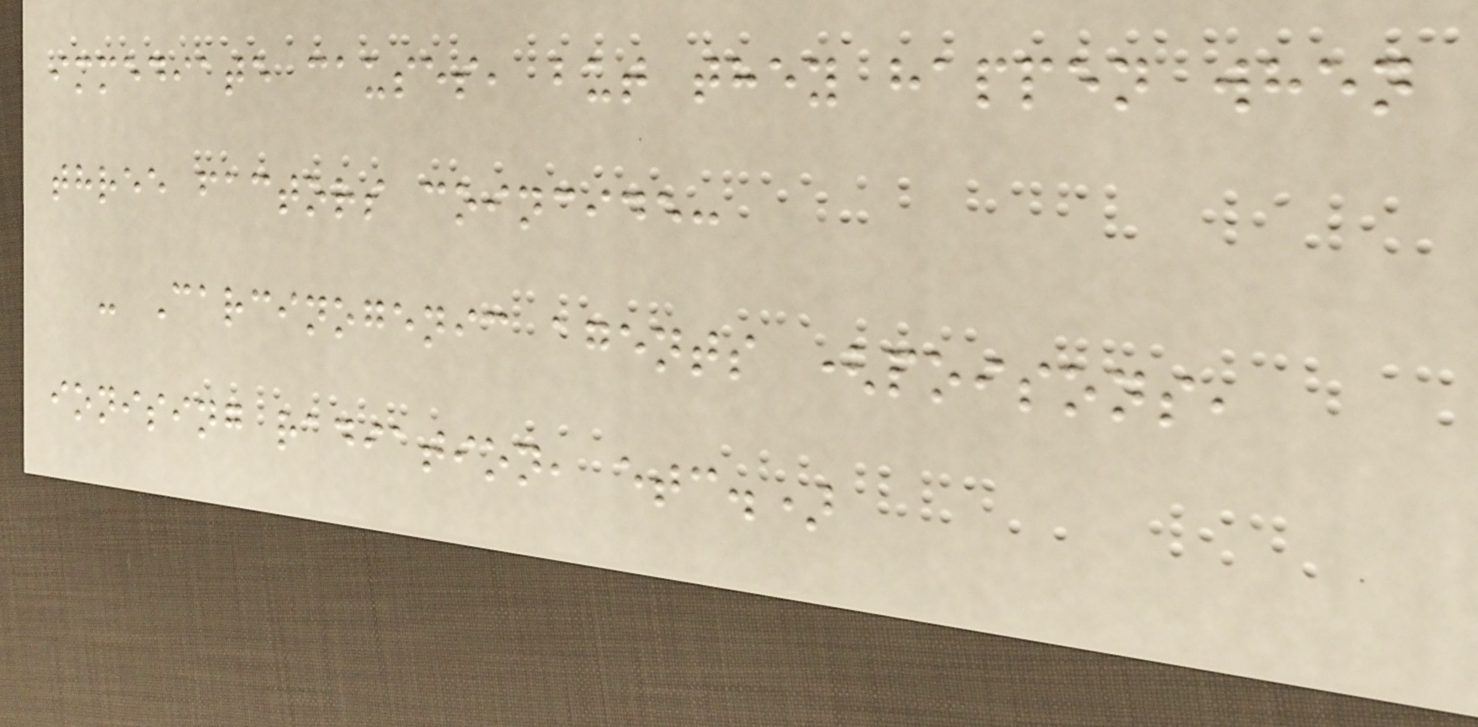immediate causes, but they happen when
three factors coincide:
- Carcinogenic agents (poisons,
ionising radiation, etc.)
